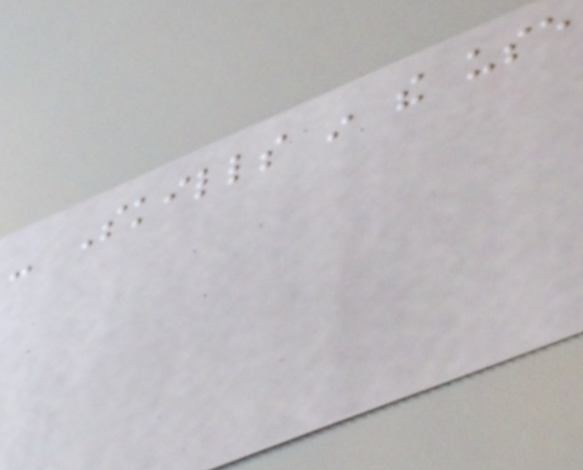- Skills in the use
